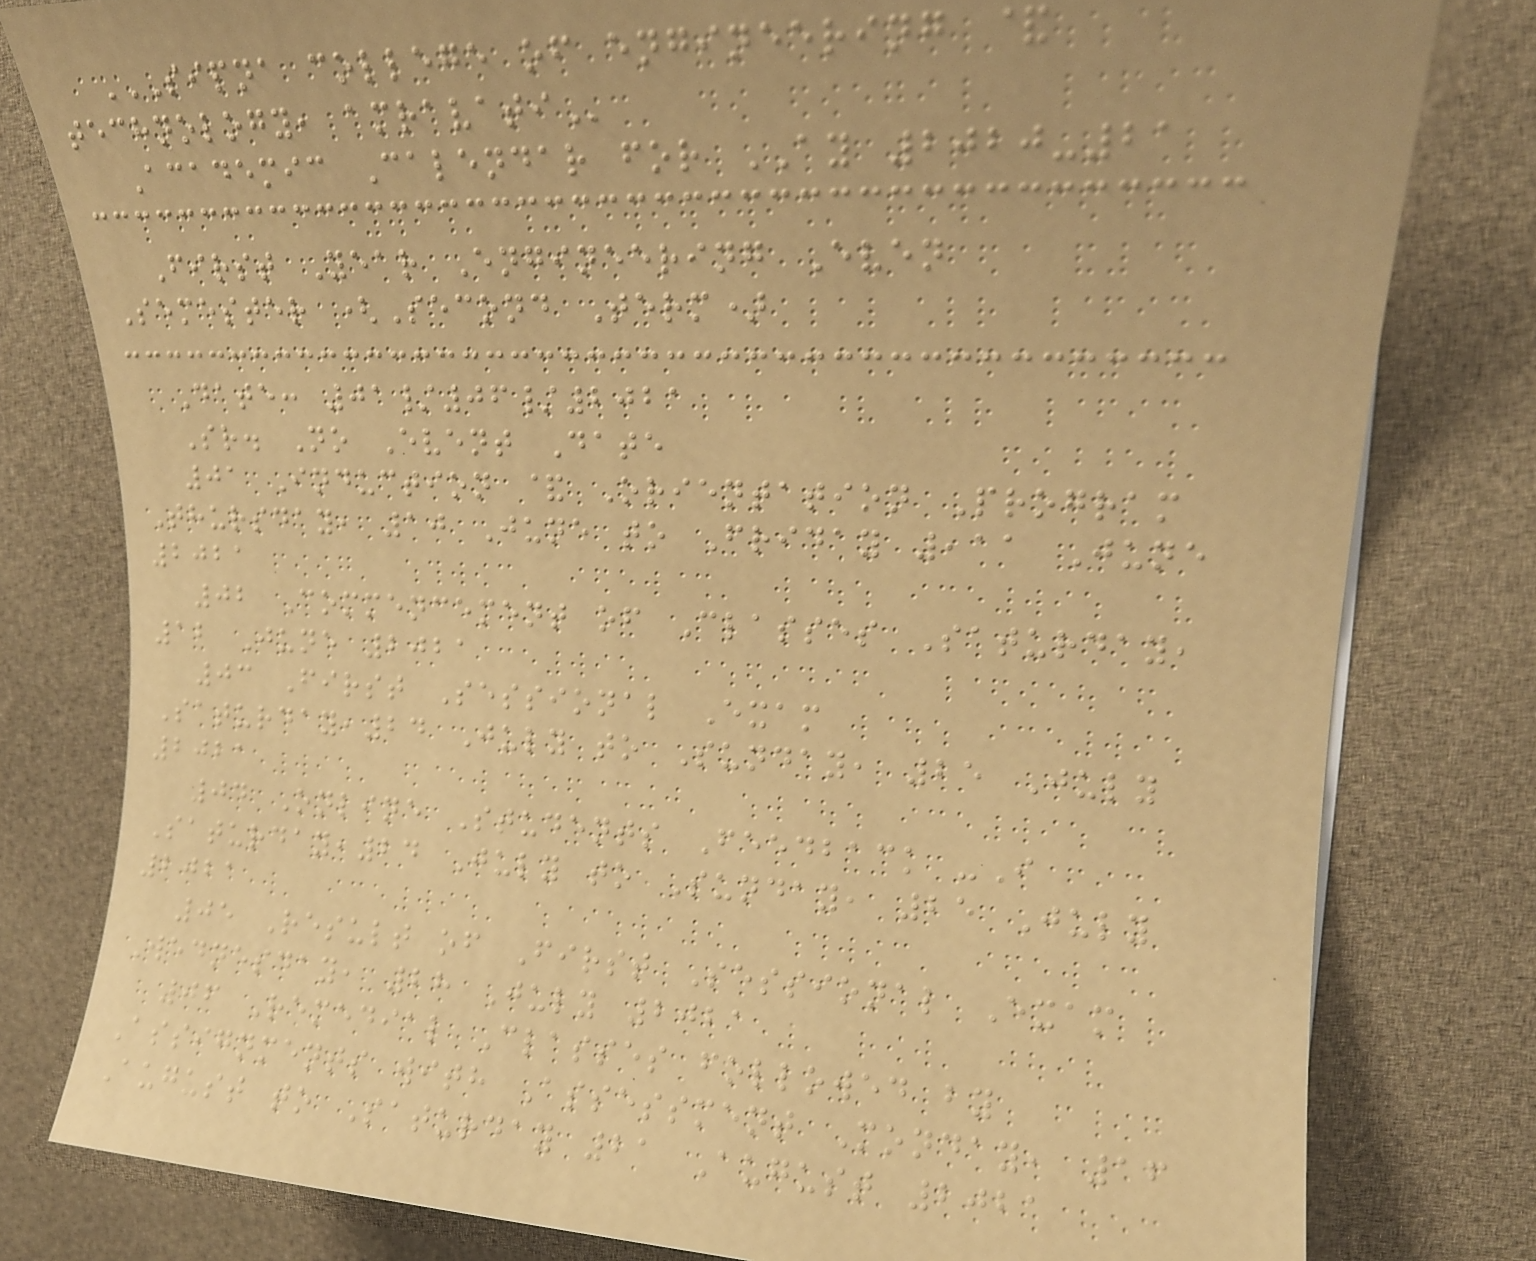SIPNA COLLEGE OF ENGINEERING &
TECHNOLOGY, AMRAVATI
Academic Calendar for AY 2020-21
First Year Engineering Even
Semester (Second Term)
Date: 01/06/2021
Sr. No Event Date
01 Induction & Orientation Program
Thursday, 10 June to Friday ,11 June
2021
02 Commencement of Classes Saturday,
12 June 2021
03 First Sessional Exam
Saturday,24 July to Sunday, 25 July
2021
04 Online Students Feedback -I
Saturday,24 July to Sunday, 25 July
2021
05 Result of First Sessional Exam
Wednesday, 28 July 2021
06 Remedial Classes followed by
Assignments with Assessment Monday, 16
August to Saturday 21 August 2021
